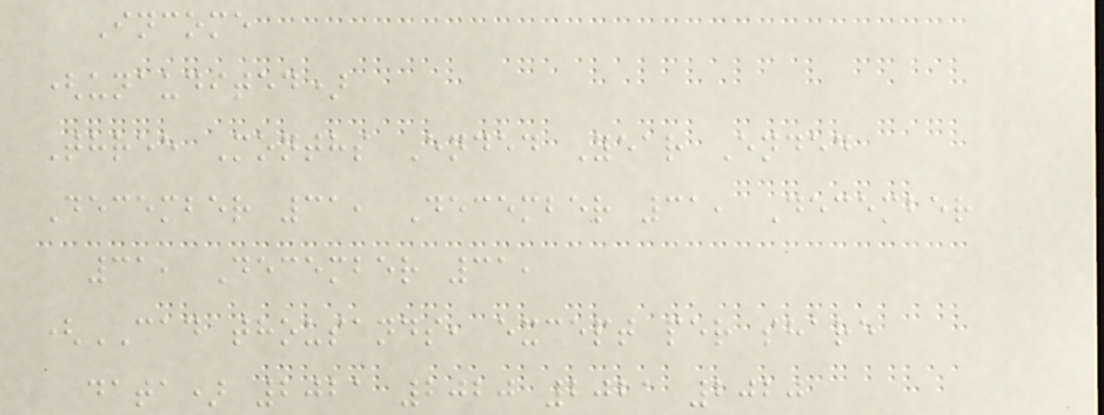Income
(unaudited)
Three Months Ended Year Ended
December 31, December 31, December
31, December 31,
(CAD thousands, except per share
data) 2021 2020 2021 2020
